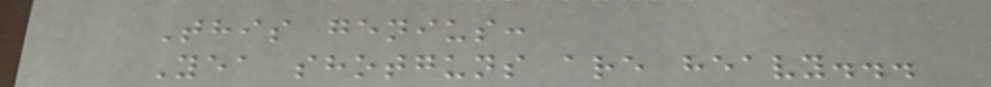This genius:
Yea shotguns are heavy...
